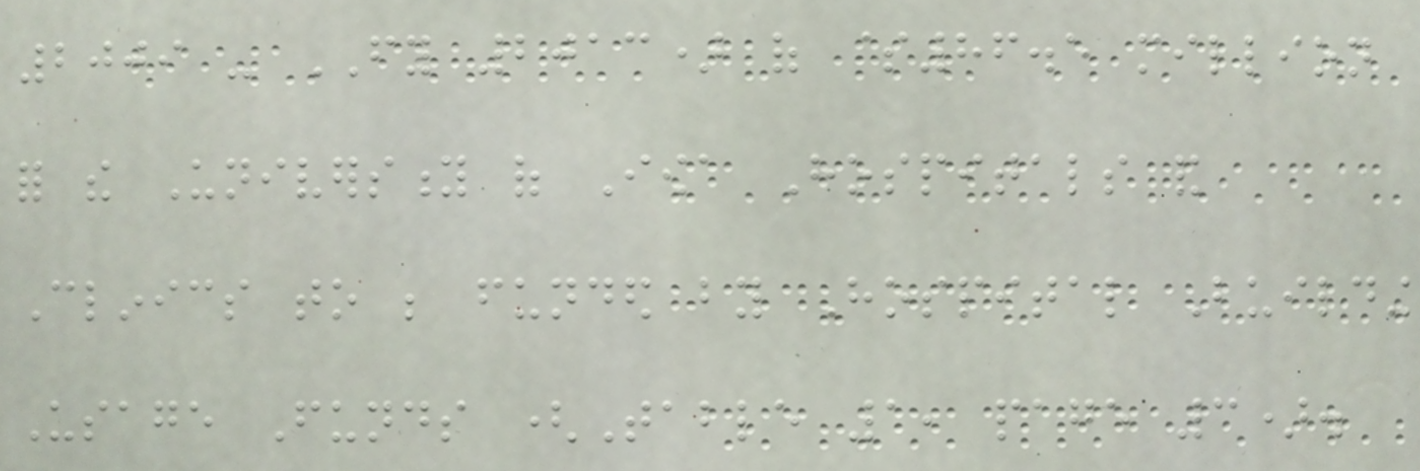2009 - FY 2013) of $86.5 million
for the University of Iowa Hospitals and
Clinics to be funded by Hospital Building
Usage Funds (Table 1, page 3).
